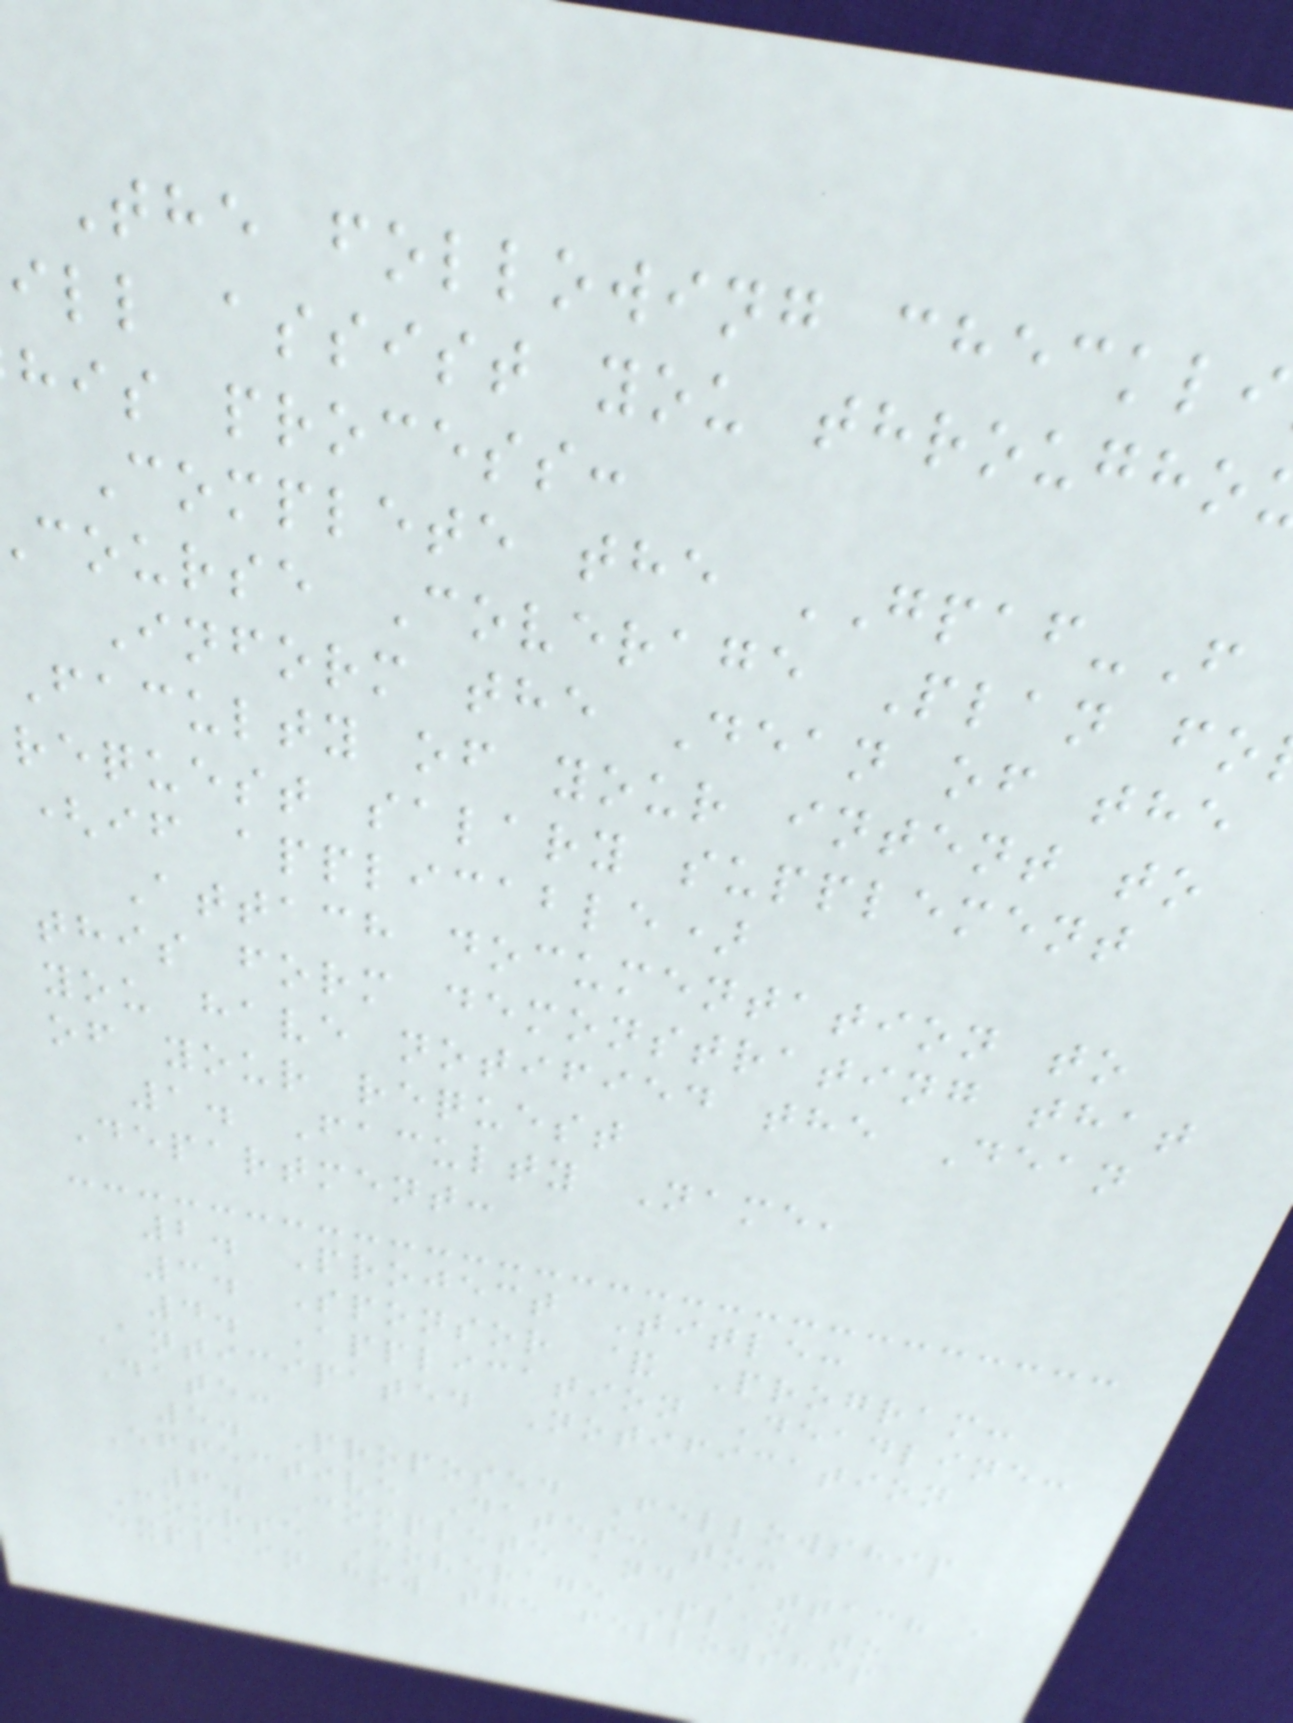The following checkli
ill assist you througho
his process:
Complete the GPAF-F
course Coverage Plan fo
Inform the Dean of the
Faculty of your intent to
request salary supplement
(if applicable)
Attach documentation to
this form demonstrating that
you have notified the Dean
of your request
1. Faculty Name,
Department:
2. Project Title:
3. Sponsor & Program:
4. Application Deadline:
Anticipated Notification
Date:
5. Proposed Fellowship
Effective Dates: to:
6. Complete and Attach a
Course Coverage Plan to
explain how the fellowship
